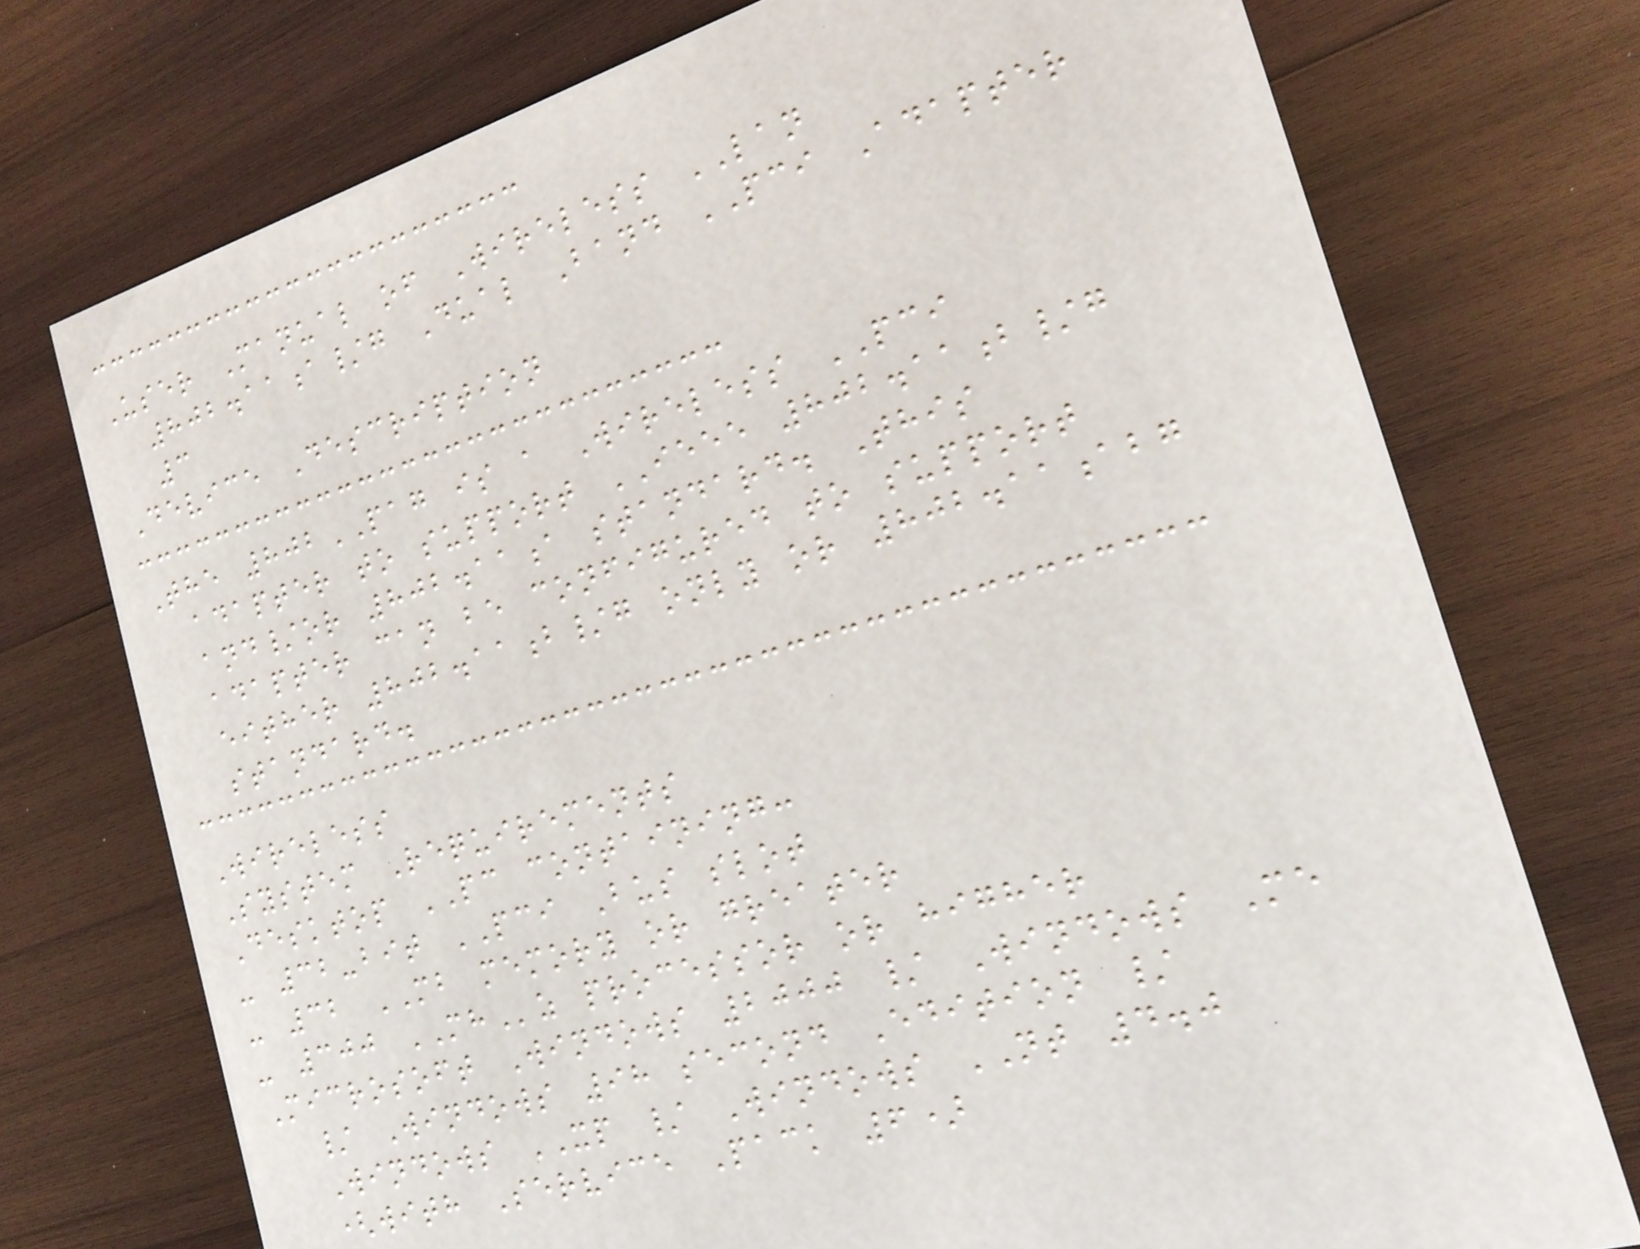User Manual of Wireless LAN
802.11a/g Dual Band PCI Adapter
3
Device Description
The 802PAG is a Wireless PCI
adapter to support IEEE 802.11b/g
and/or 802.11a standard. This
adapter can be configured to support
either 802.11b/g only or 802.11abg
standard.
Wireless
System Requirements
Desktop PC containing:
- 32-bit PCI Bus slot
- 32 MB memory or greater
- 300 MHz processor or higher
Microsoft Windows 2000 / Windows Me
/ Windows 98 second Edition /
Windows XP / Windows NT 4.0
(with Service Pack 6)
